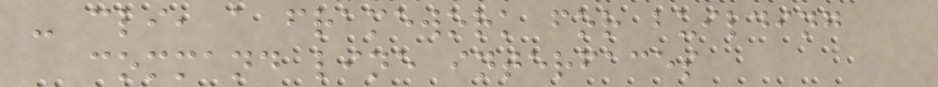- cli, a framework for building
command line interfaces
